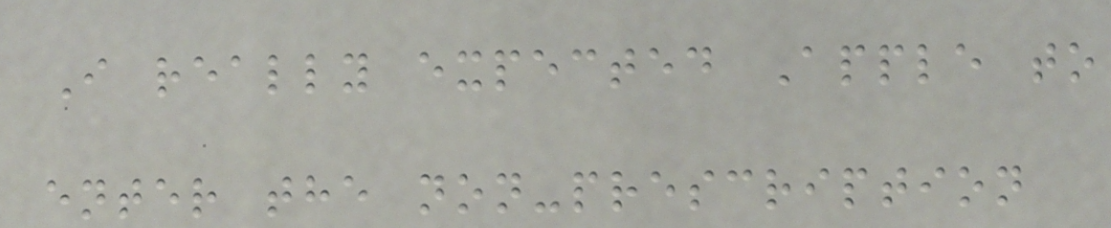I really expected Apple to
enter the non-prescription
